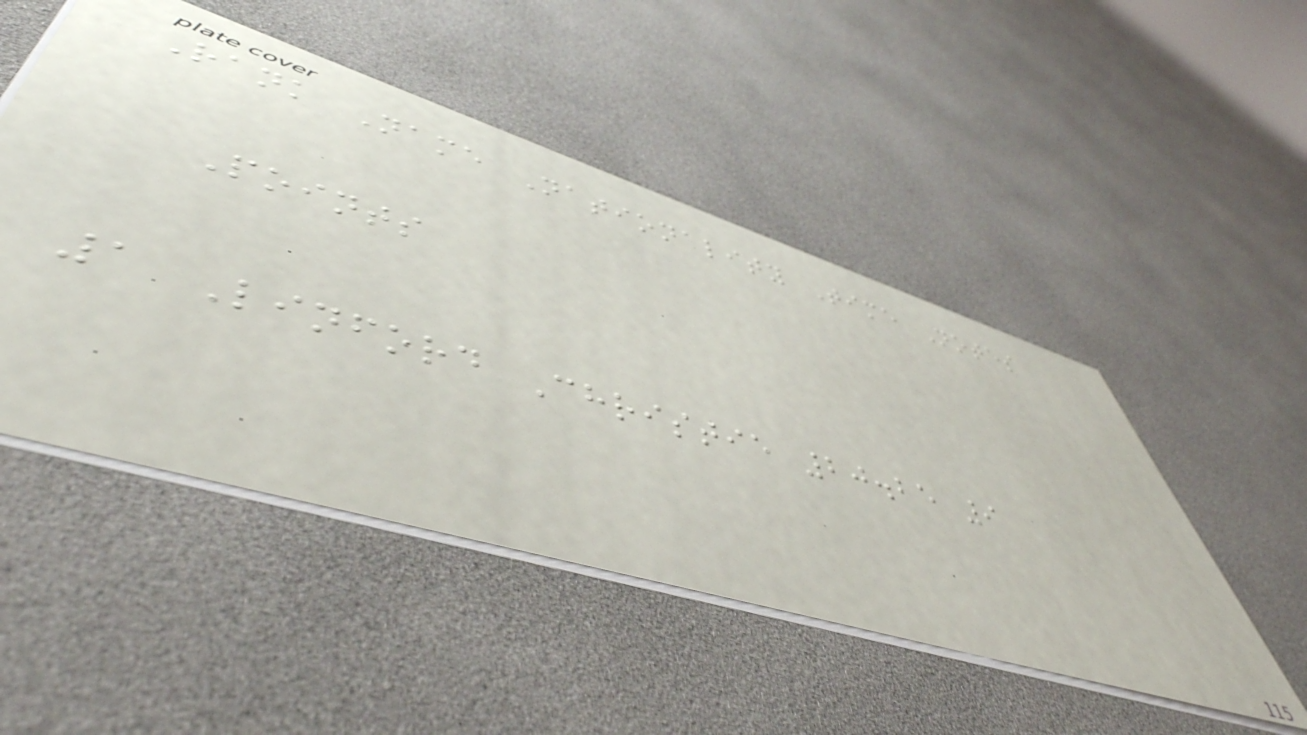Rank Name Nationality Time Notes
Points
1 Linford Christie 20.25 9
